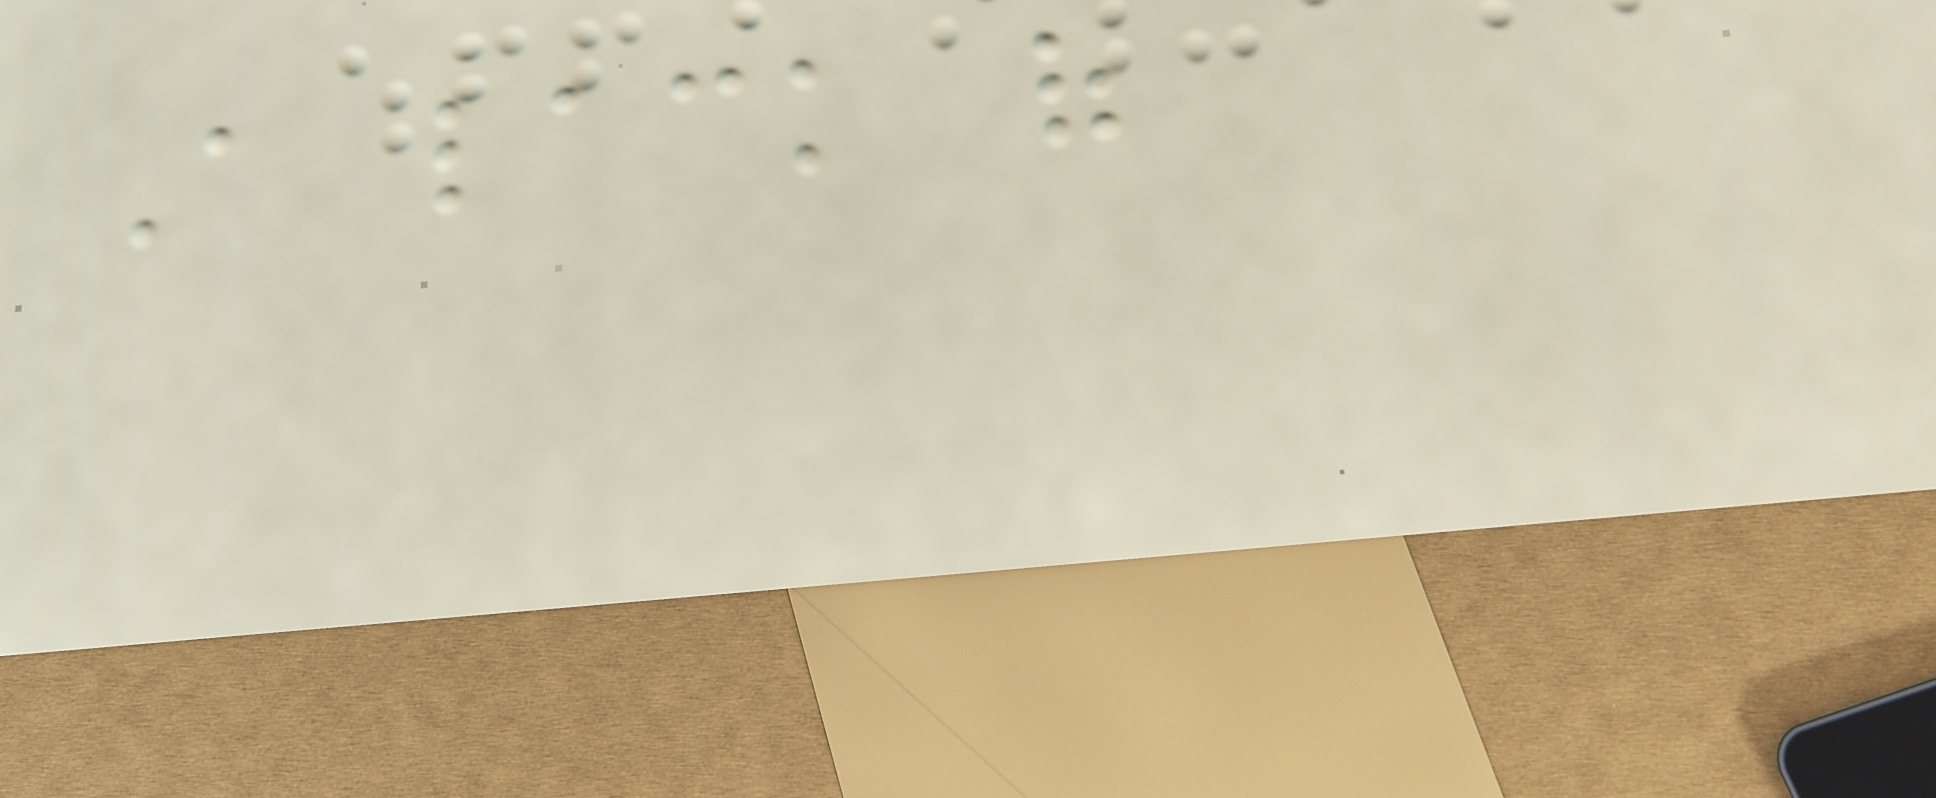A lack of
